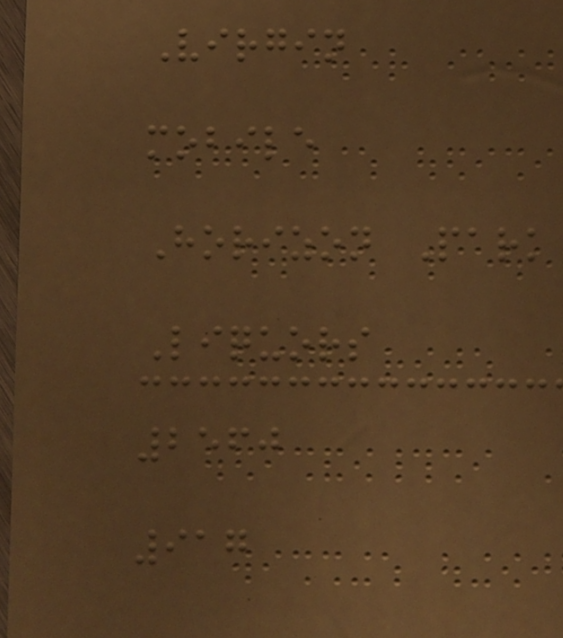Virgin
mobile
Horizon Park
Liquors
2560
917
